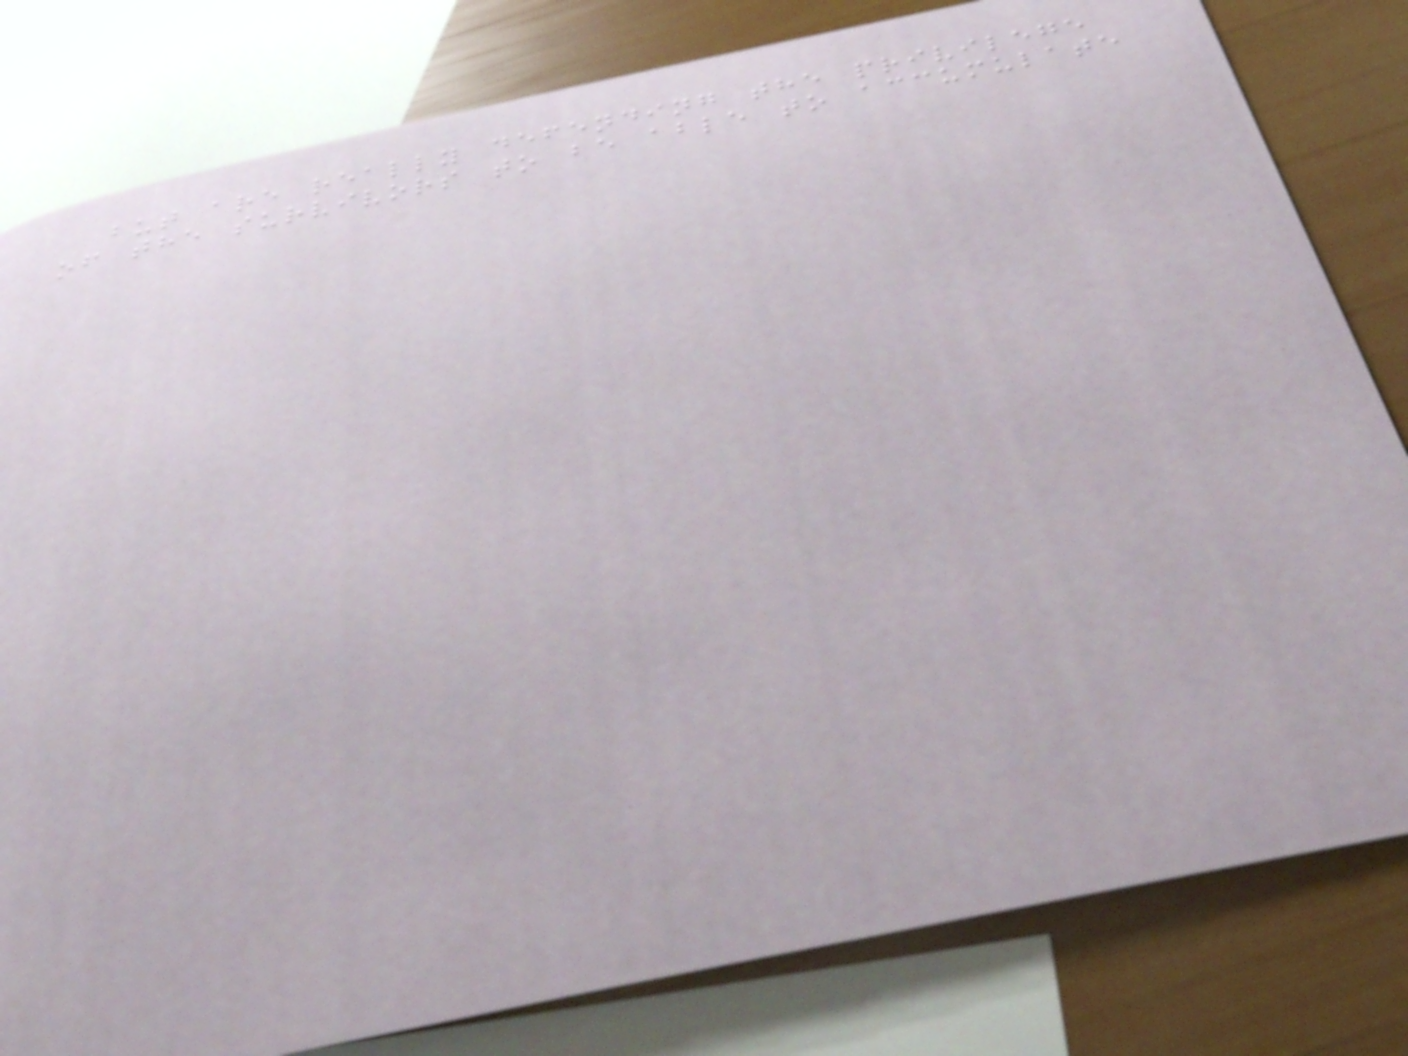but are really defending the privilege
of the survivors to be able to accumulate
